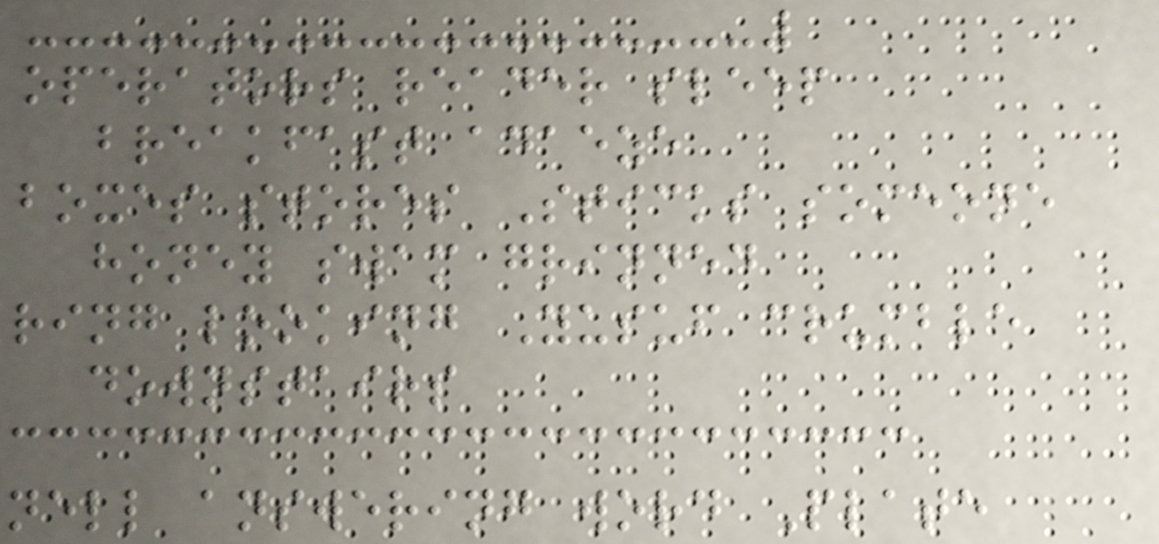operators reader sleep
breakfast adaeze
boxes stores Sticks someone
honey swam grinned
ring looking Yusuf crumble
downstairs
nell answering word Plate
